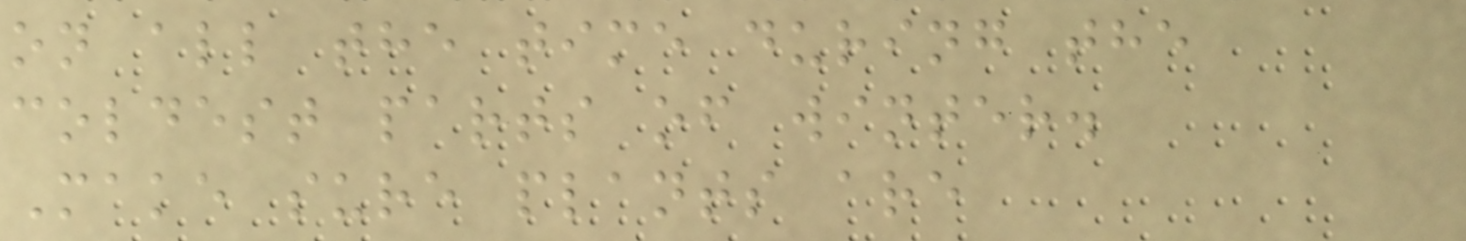on all the time during the
coldest parts of winter.
Make sure plants are
